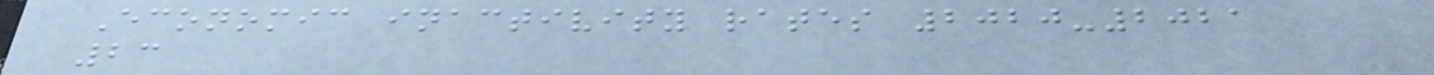Economic inactivity rates 2020-2021
23
